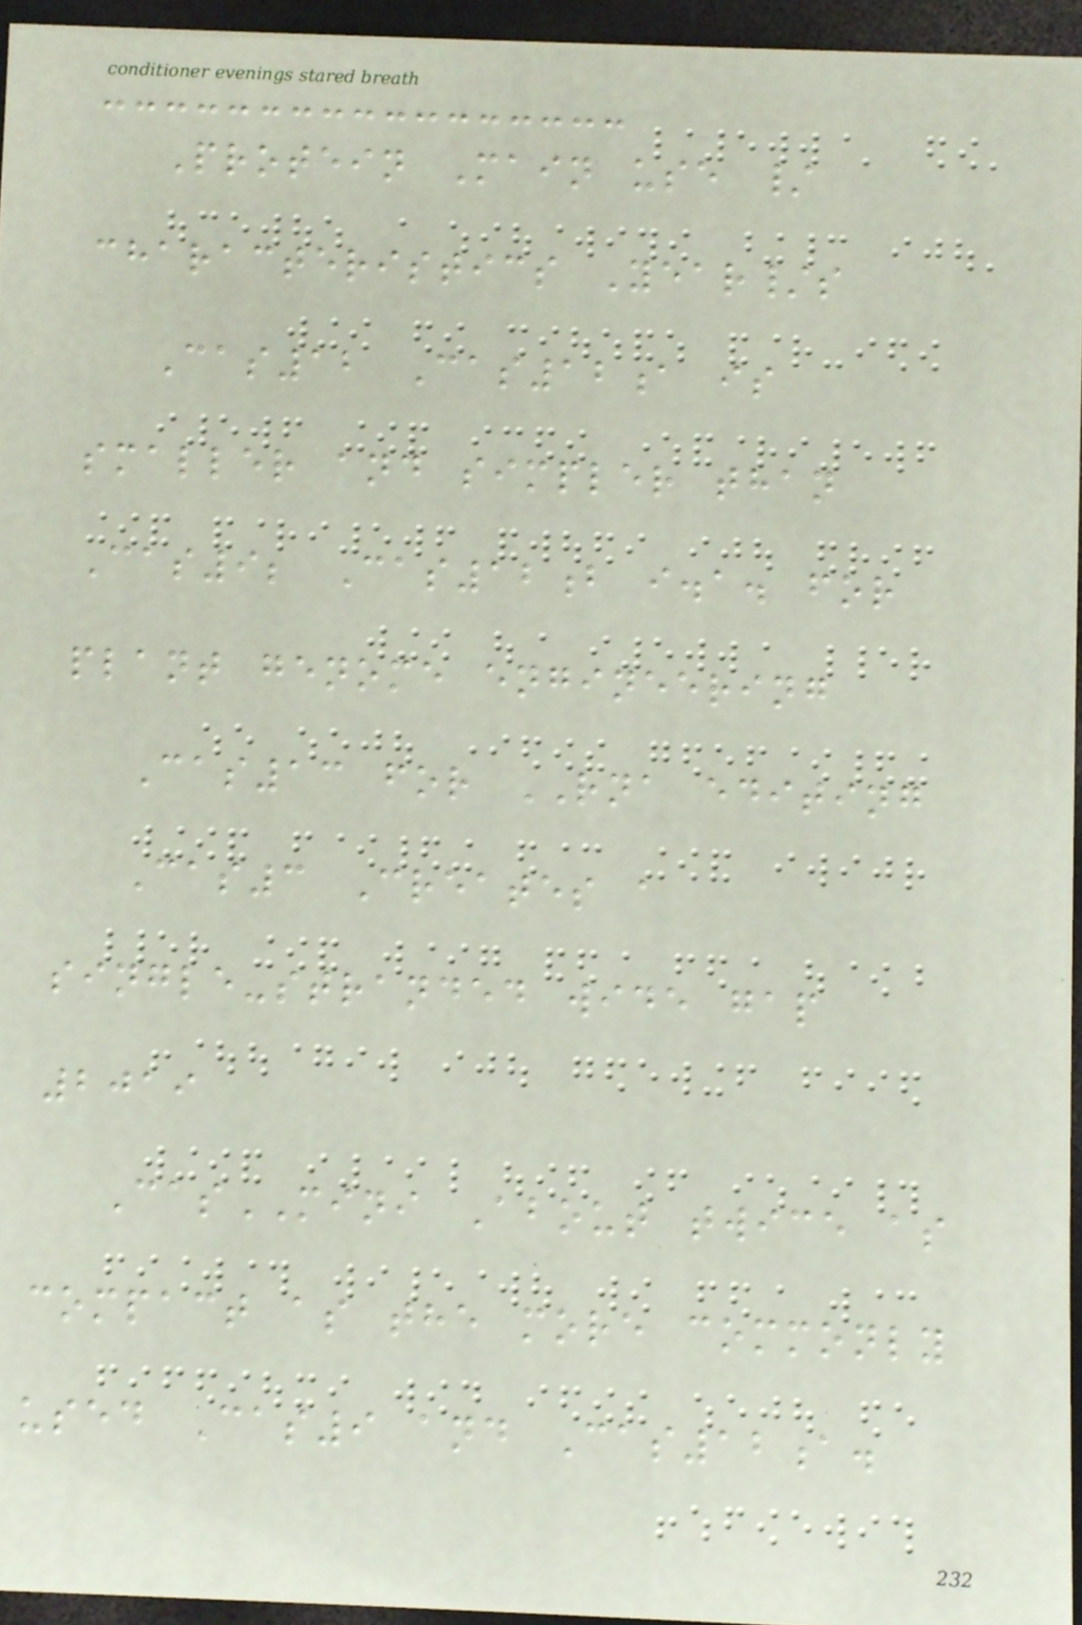Protein Main use /
characteristics Year/s
Cas12 Cas12a is
smaller and simpler than
Cas9; Cas12b i.a. for
plant genome engineering
Cas13 for RNA editing
Cas3 Creates a
single-stranded wide gap
2019
CasMINI About twice as
compact as the more commonly
used Cas9 and Cas12a.
